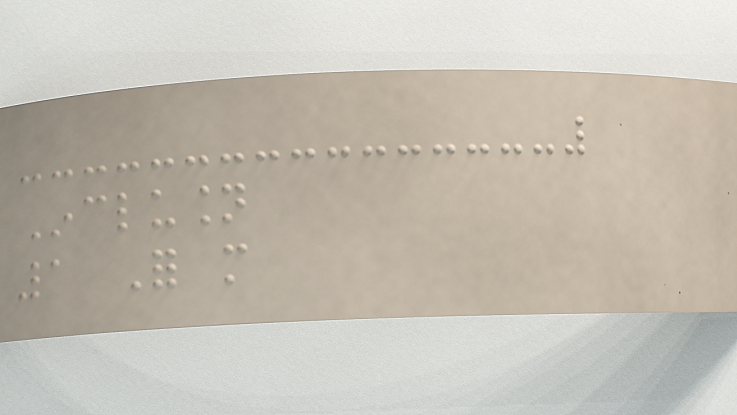Inclusion
1 For more
